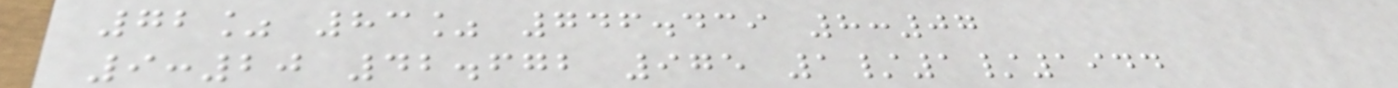72% 83% 746.439 8:07
9:20 42.672 975 1/1/1944
